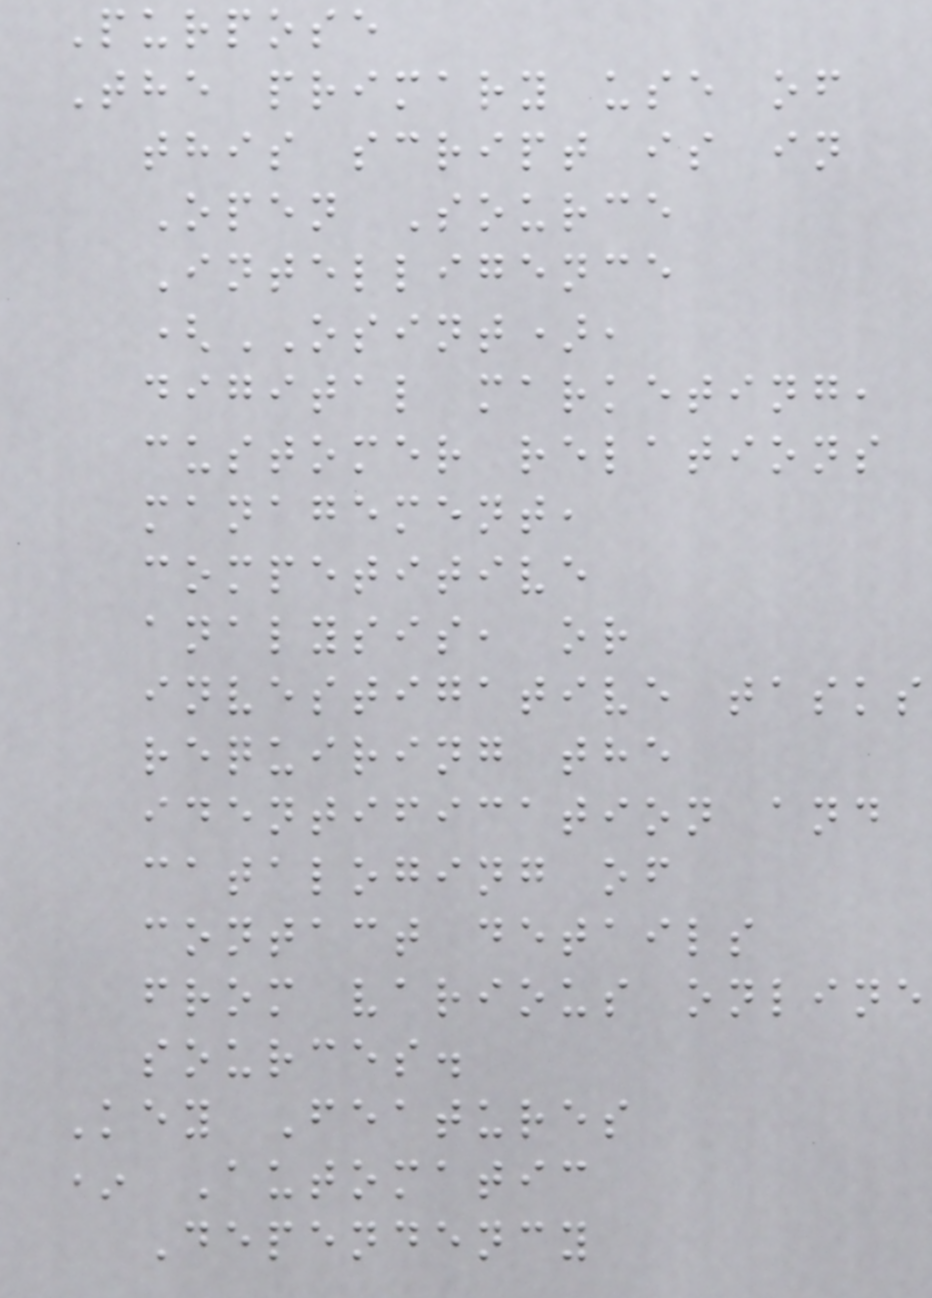Purpose
The primary use of
this script is in
Open Source
Intelligence
(OSINT),
digital marketing,
customer relations
management,
competitive
analysis, or
investigative tasks
requiring the
identification and
cataloging of
contact details
from various online
sources.
Key Features
* Automatic
Dependency
